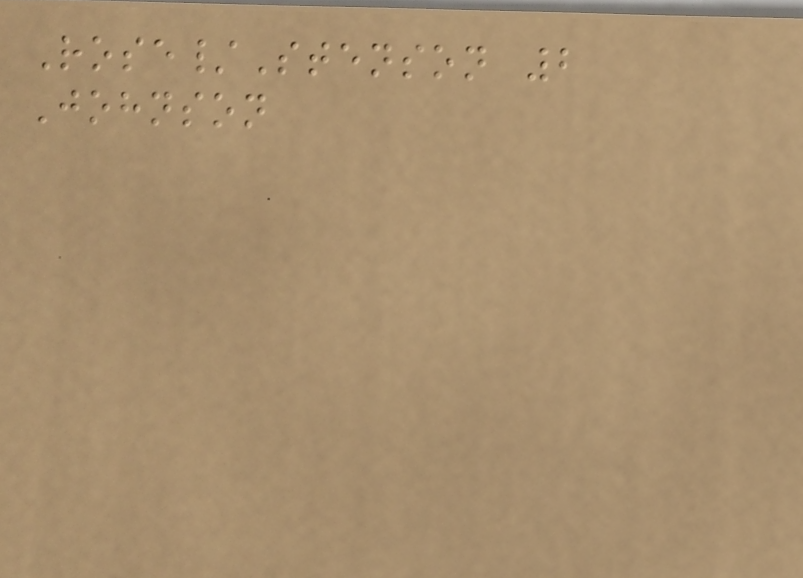Rose/Stenson 2
Johnson
